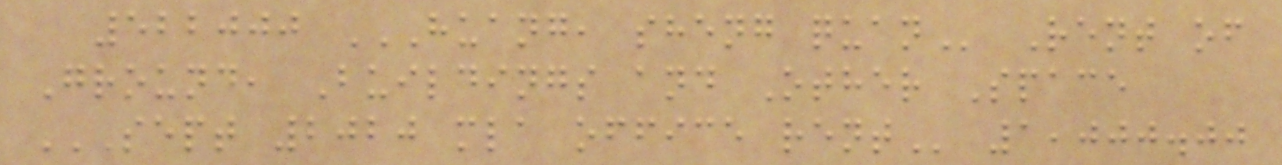522000 HUANG, SHENG QUAN Rent of
Ground, Buildings and Other Space
SEPT 2020 MLA OFFICE RENT 1,000.00
